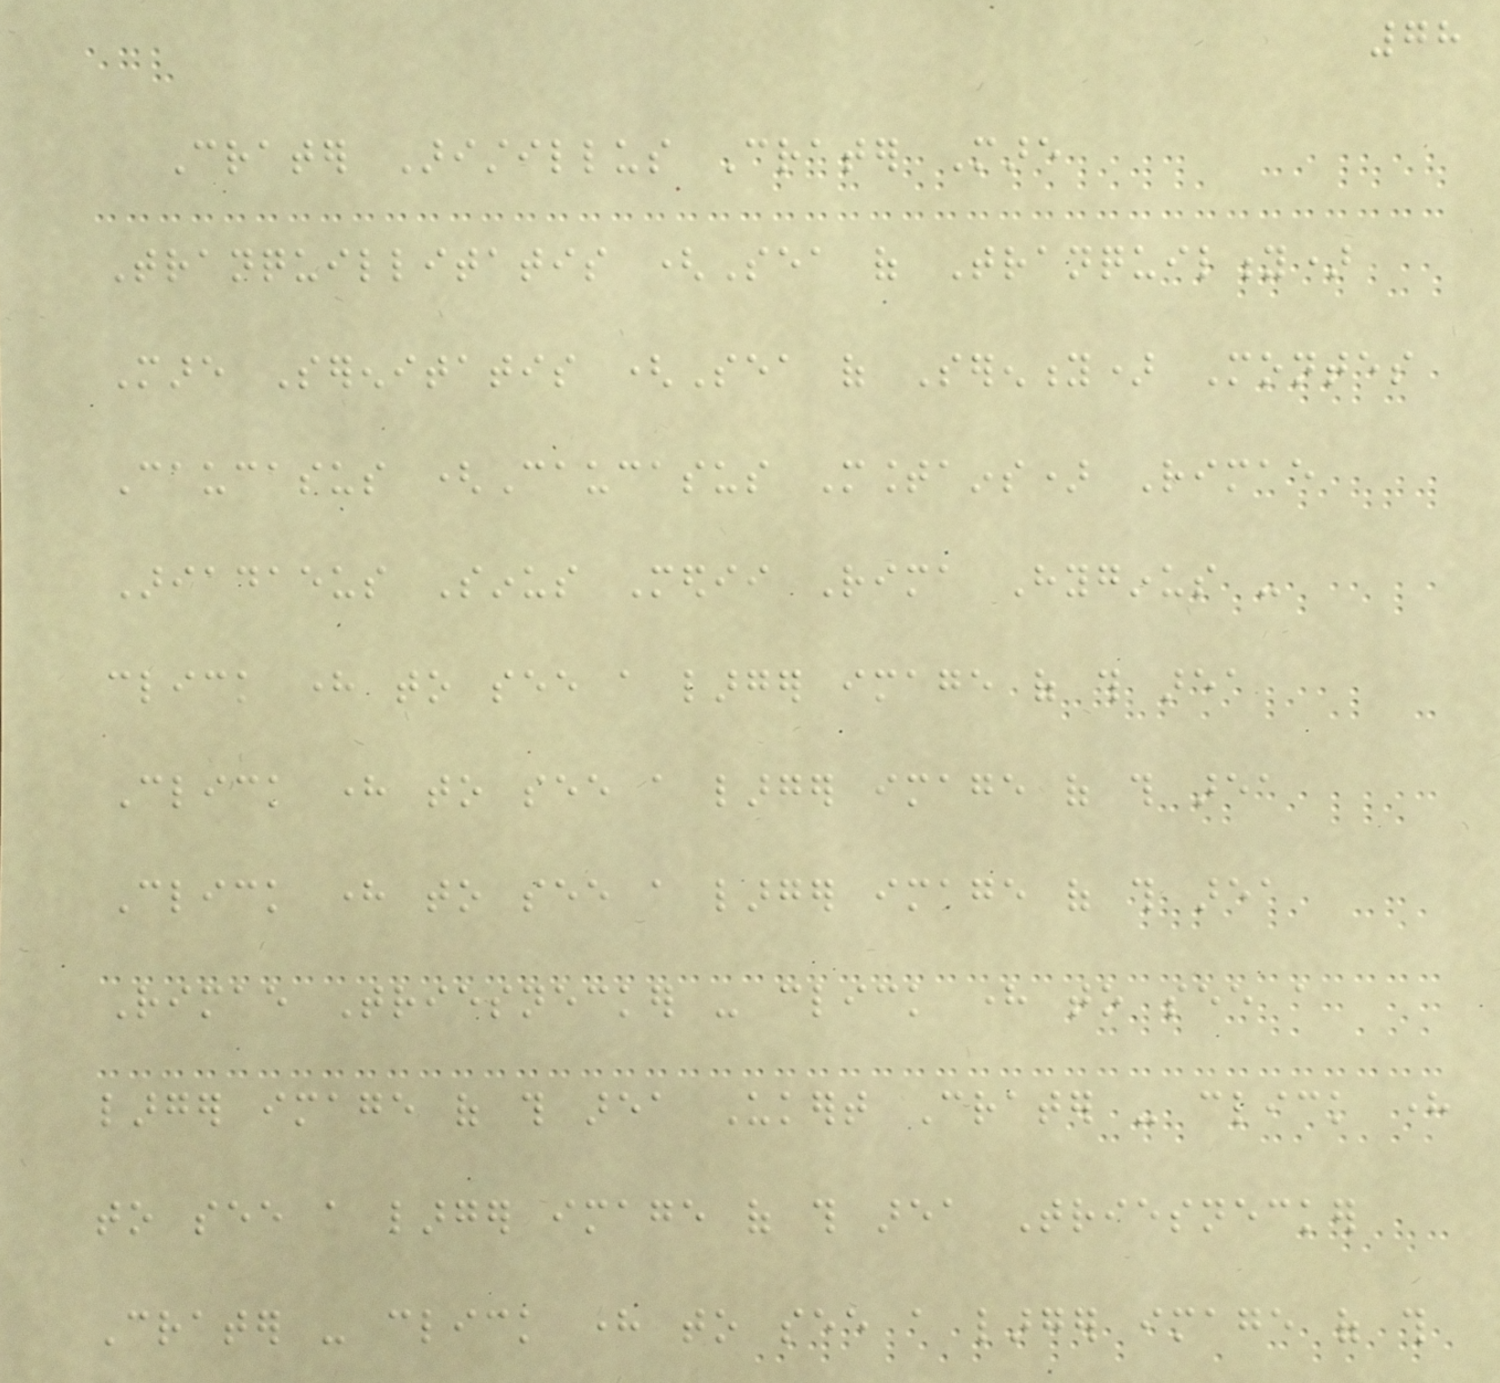78
Crater Aristillus Crater Mare
Tranquillitatis (Sea of Tranquility)
Mare Serenitatis (Sea of Serenity) Montes
Caucasus (Caucasus Mountains) Rimae
Ariadaeus Sinus Medii Rima Hyginus -
click here to see a larger image of this area
Click here to see a larger image of this area
Click here to see a larger image of this area
Rimae Triesnecker - click here to see a
larger image of this area Ukert Crater - click here
to see a larger image of this area Triesnecker
Crater - click here to see a larger image of this
